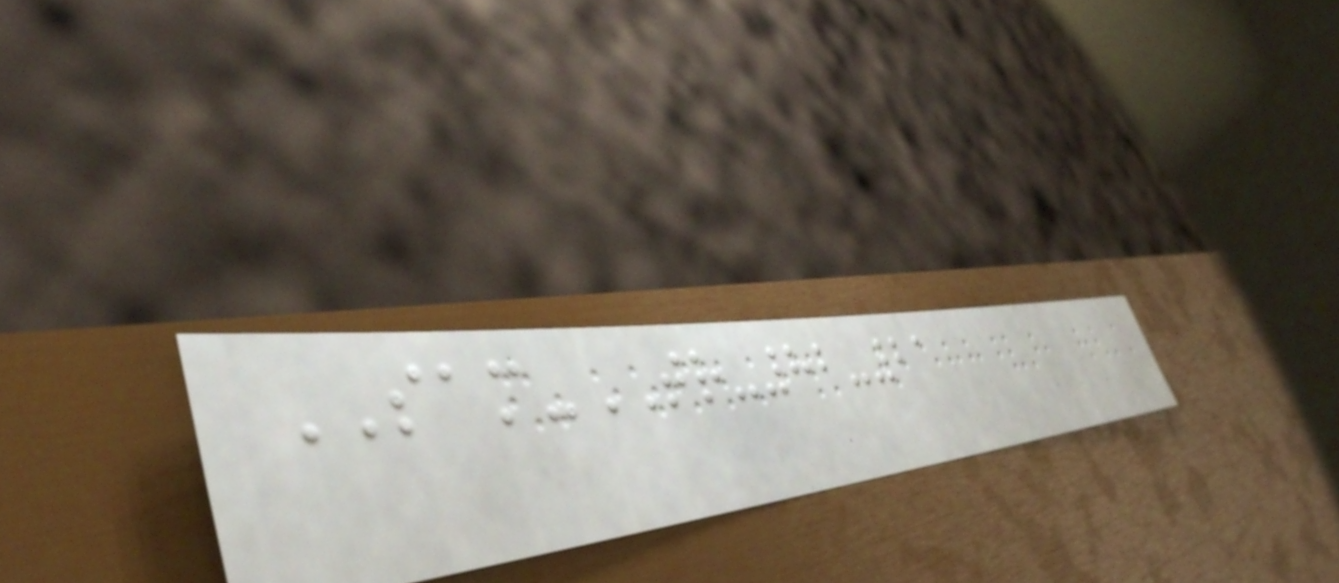SAM-TR-82-21
